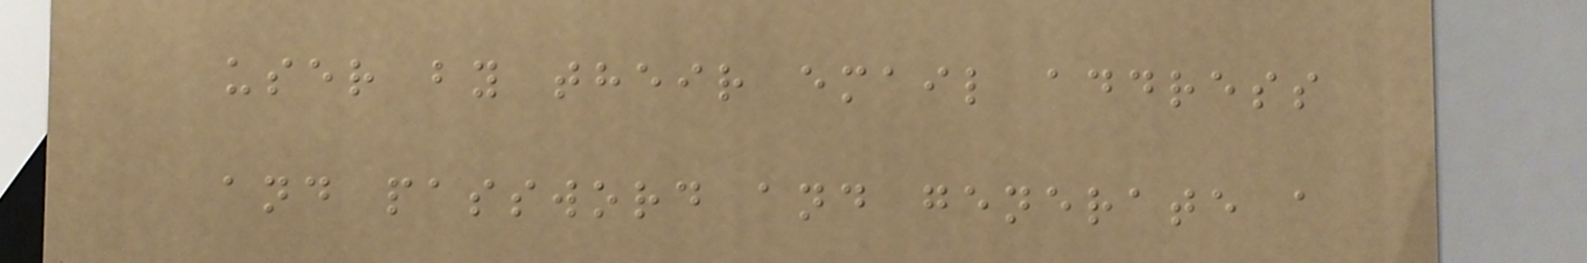user by their email address
and password and generate a
